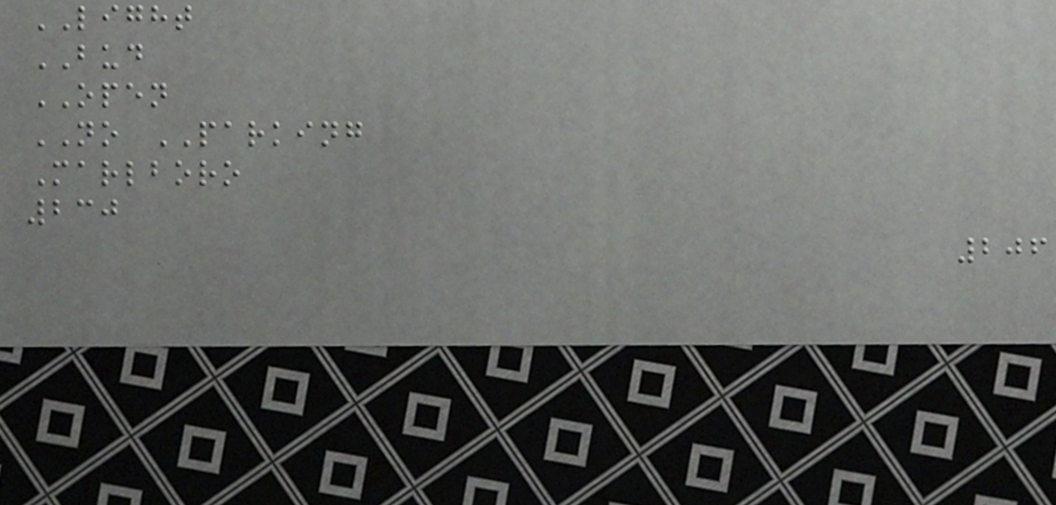LIGHT
BUD
OPEN
NO PARKING
Marlboro
230
206
